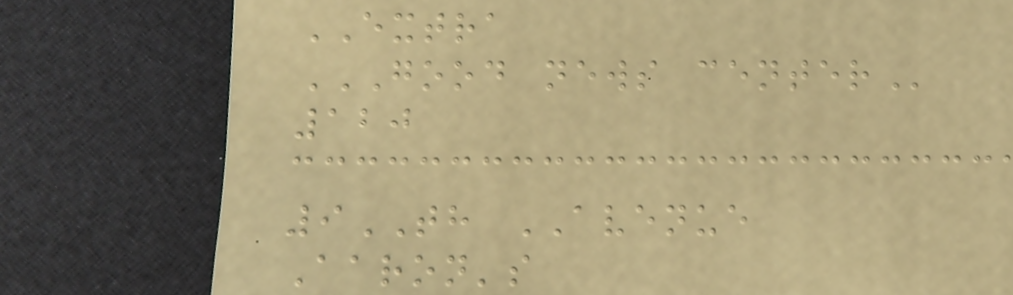EXTRA
GOOD NEWS CENTER
120
9TH AVENUE
Aaron's
